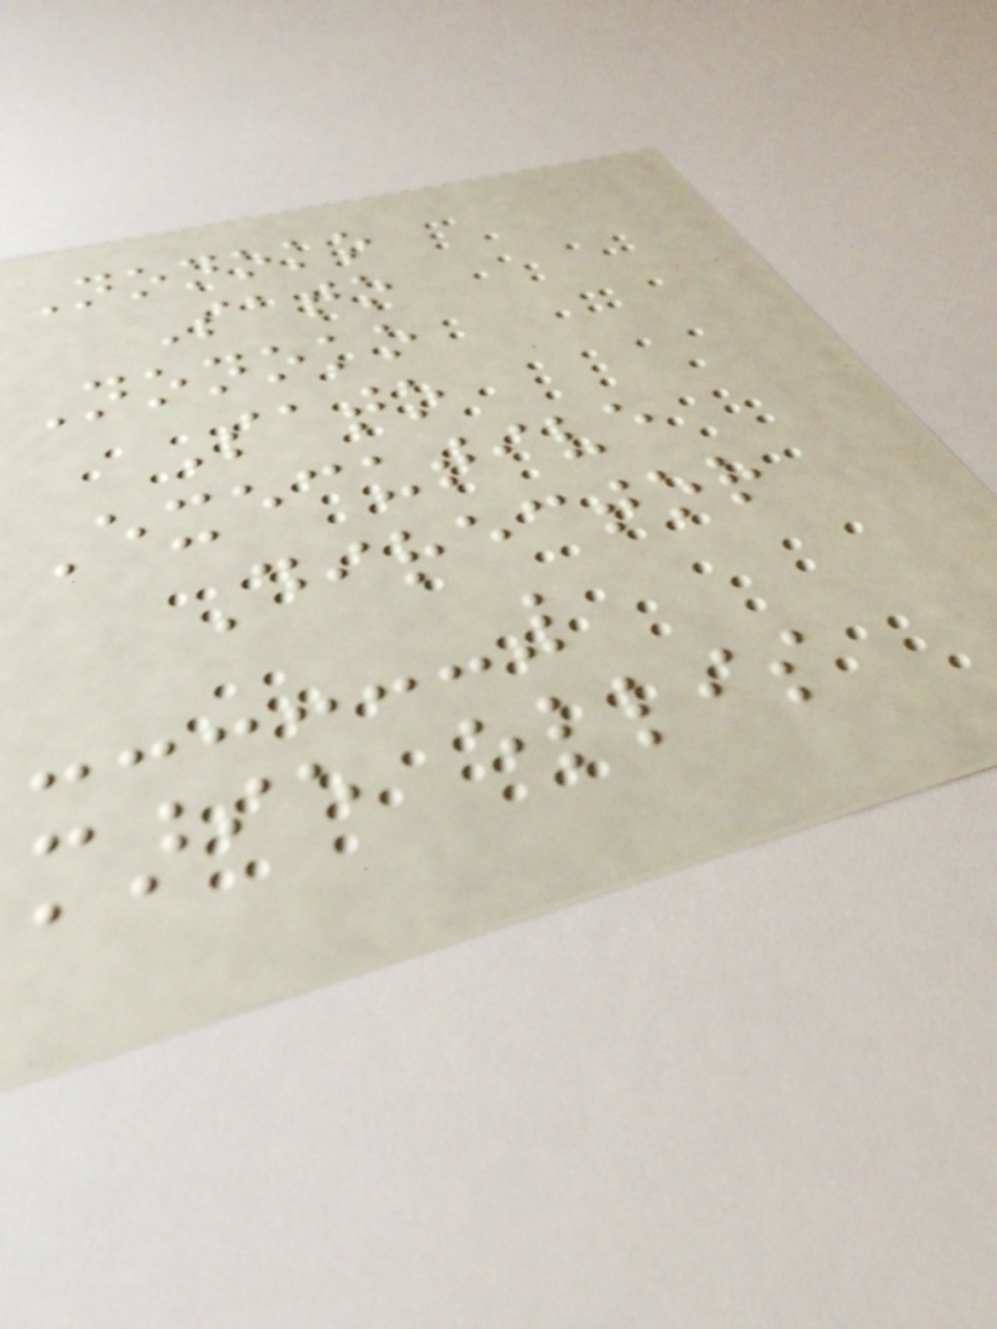Nonoko
Sato
Nonoko
Sato
Executive
Director
marie ellis
